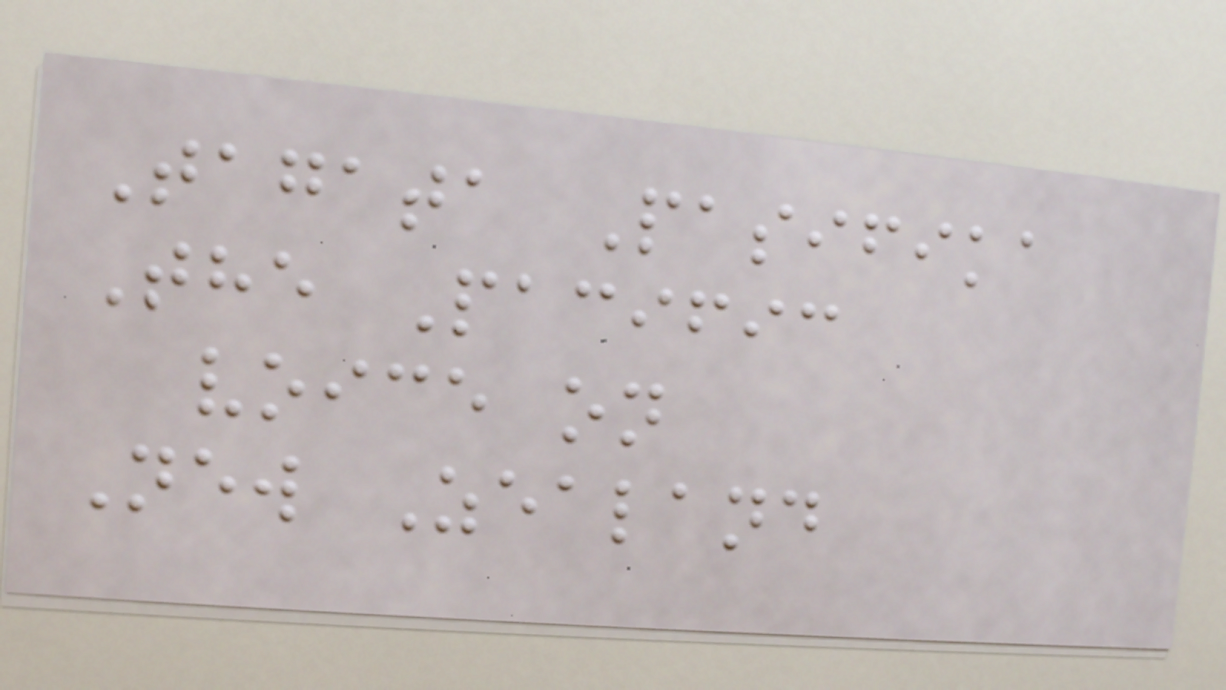Tagata Pasifika
The Pacific
voice on
New Zealand
